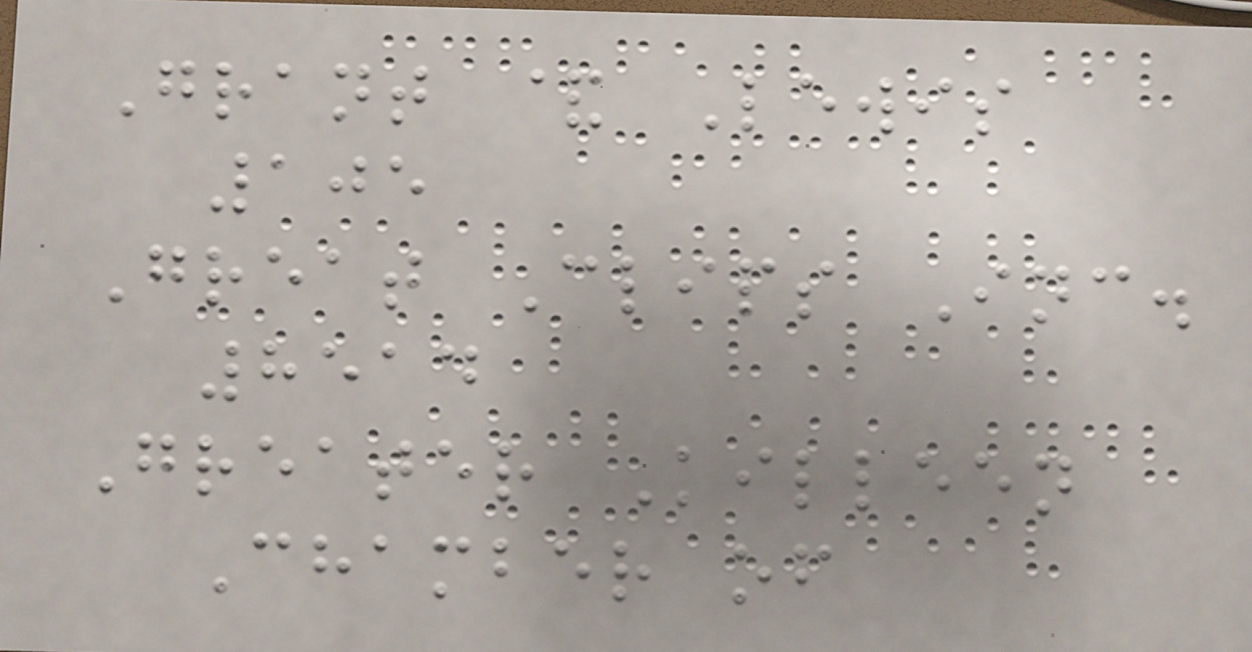Grant & Lewis
105
Great Clips Inc.
8514
Greater Killeen
Chamber of
